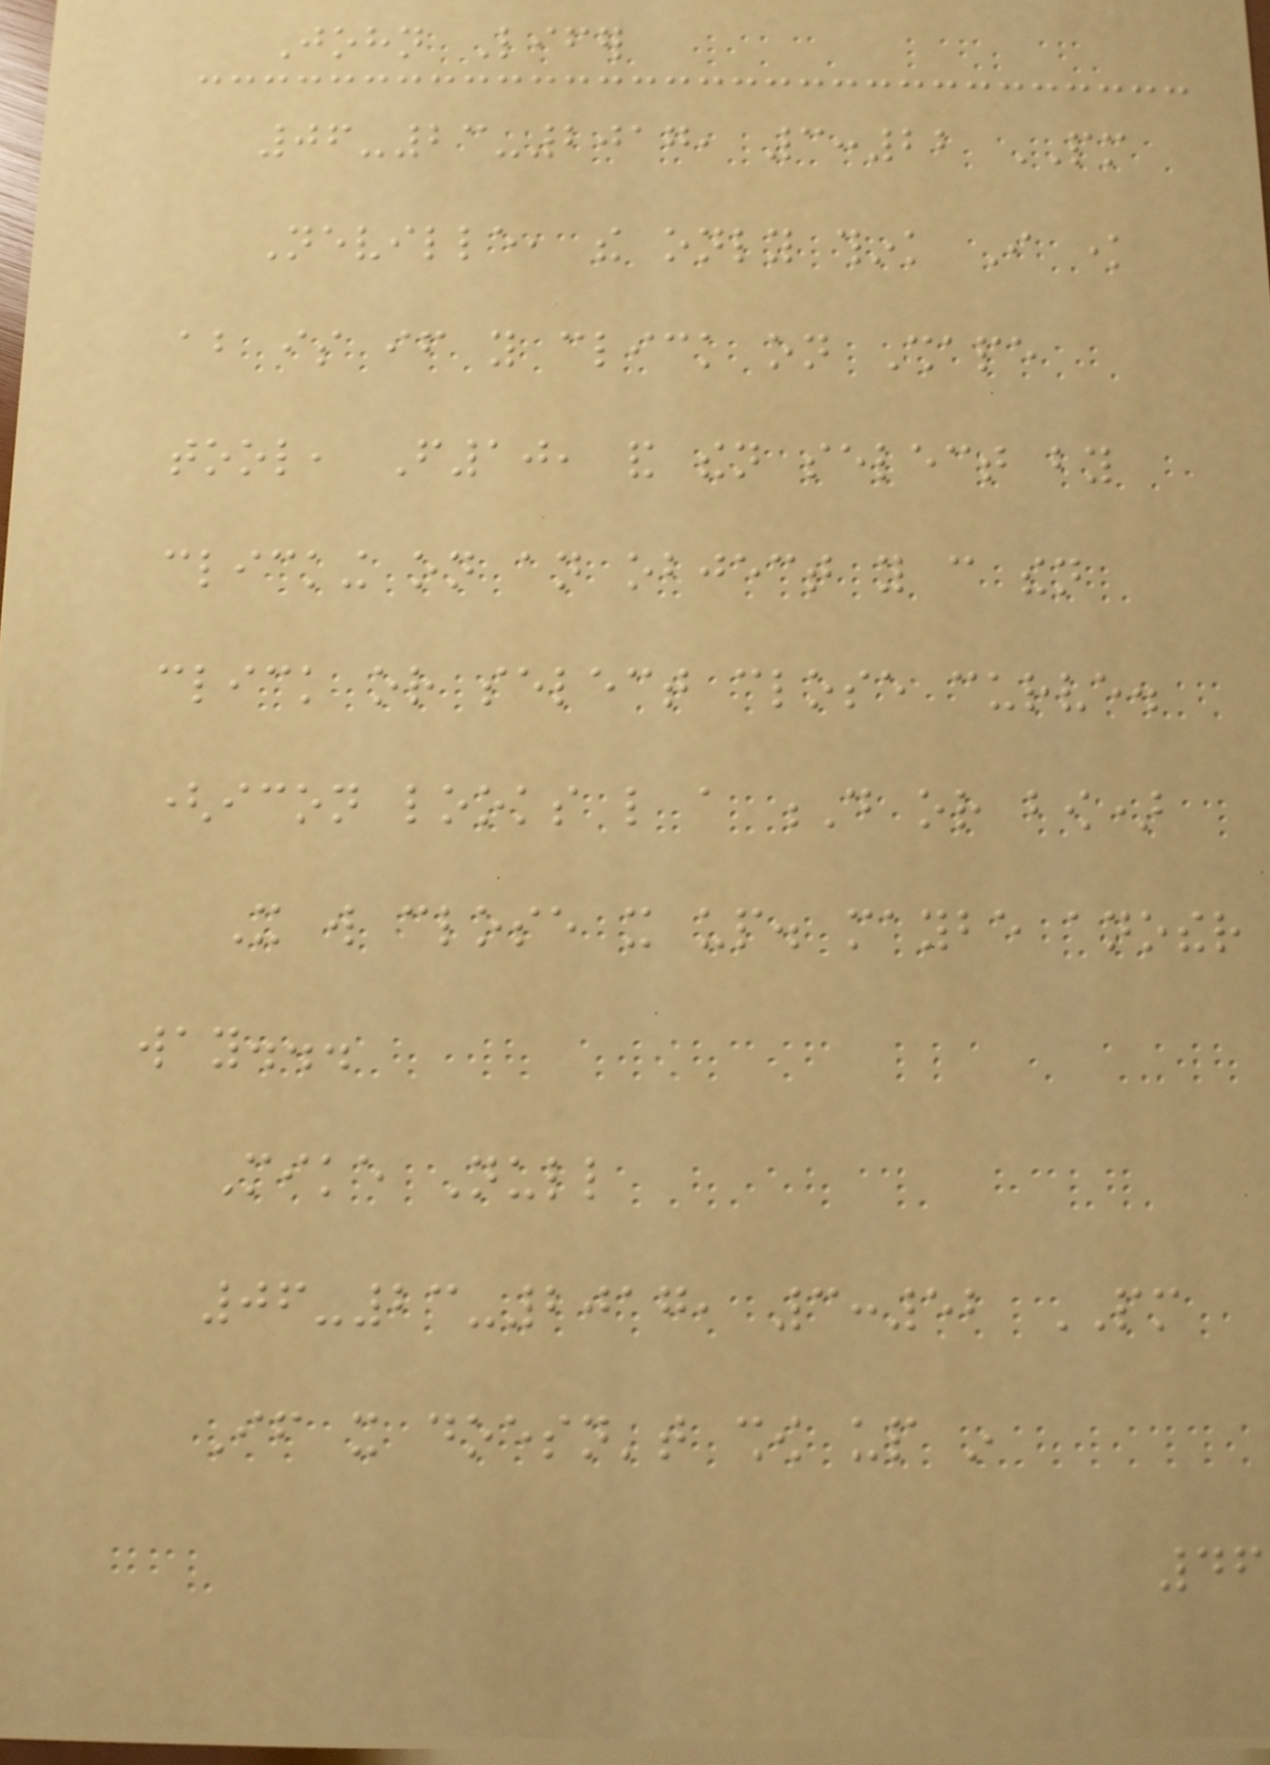John Lifer
06-23-2017, 3:22 PM
Neville, the only think I know
about is if you click on Shape
tool, F10, and then select by
clicking on an object you can then
click or select close curve.
(icon looks like a D or bow)
It will close it up. maybe another
way...
Mike Null
06-23-2017, 3:52 PM
If it doesn't show up in
46
